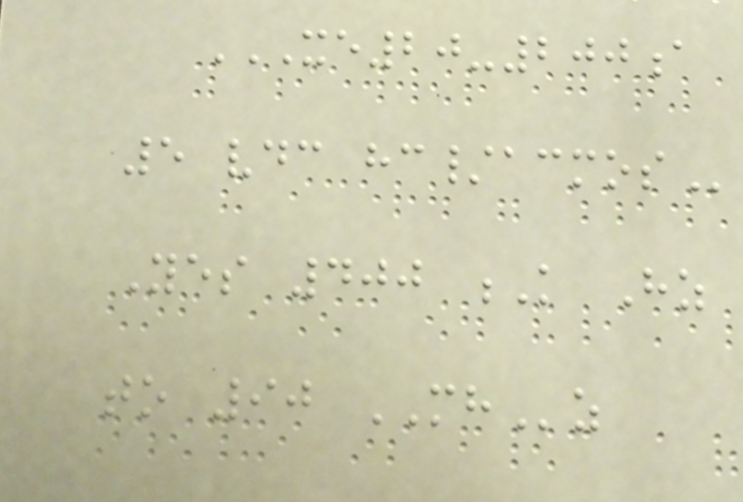XE20-200A
5 VDC HC/ACMOS
Yes 400 K Hz
to 90 MHz
